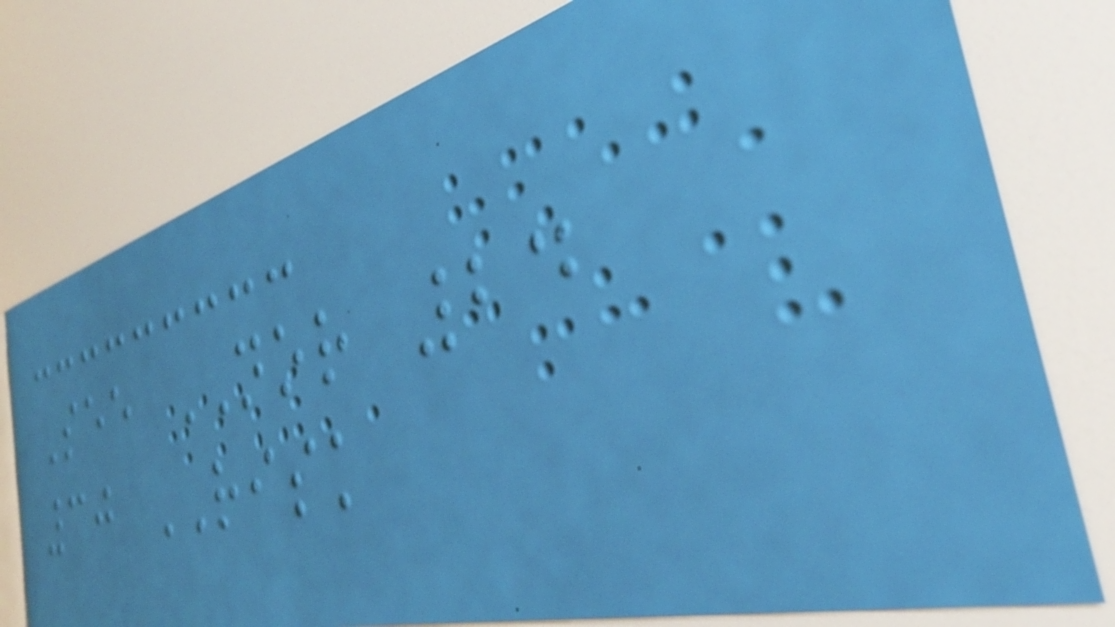See NOR 24
30 RISK
